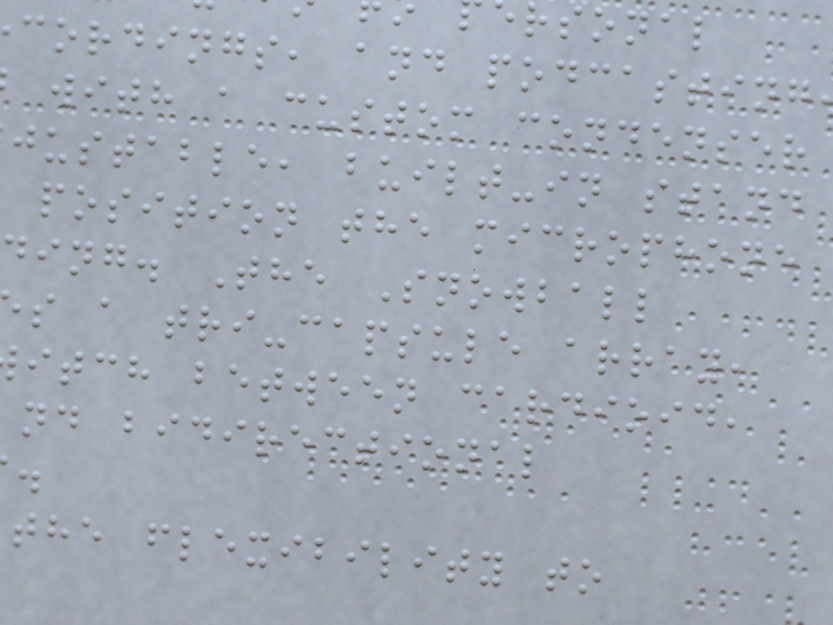cordings, and podcasting
with a custom condenser
justable, built-in stand
position the microphone
ding. The Snowball
s a tri-capsule array,
itch between cardioid,
nd bidirectional
the flexibility to
